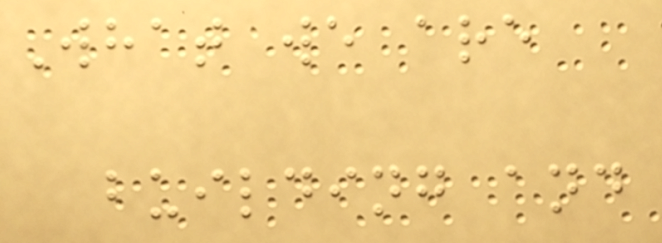What we are
building and
